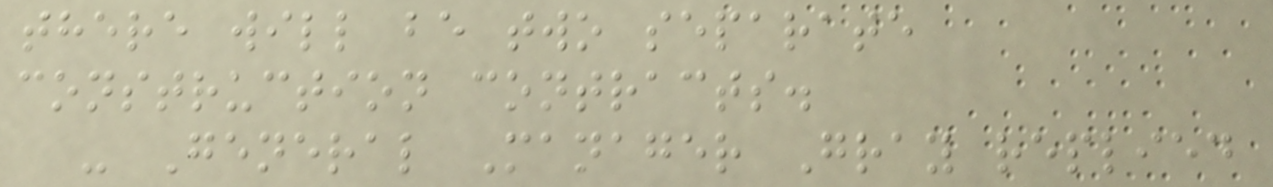there will be two separate
construction contracts.
- General Manager Gray replied
